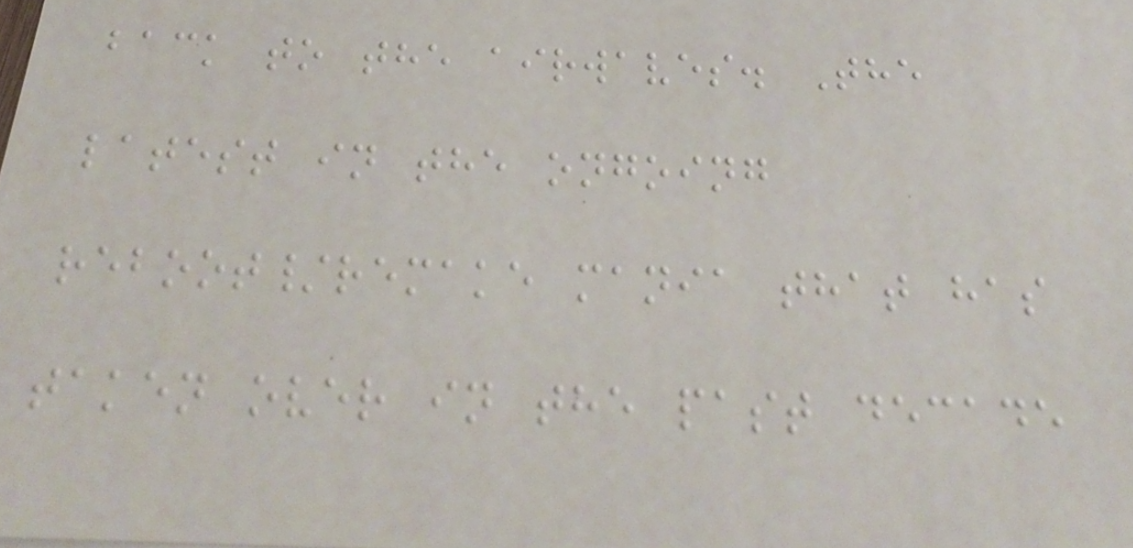back to the airwaves. The
latest in the ongoing
reboot/remake mania that has
taken over in the past decade
